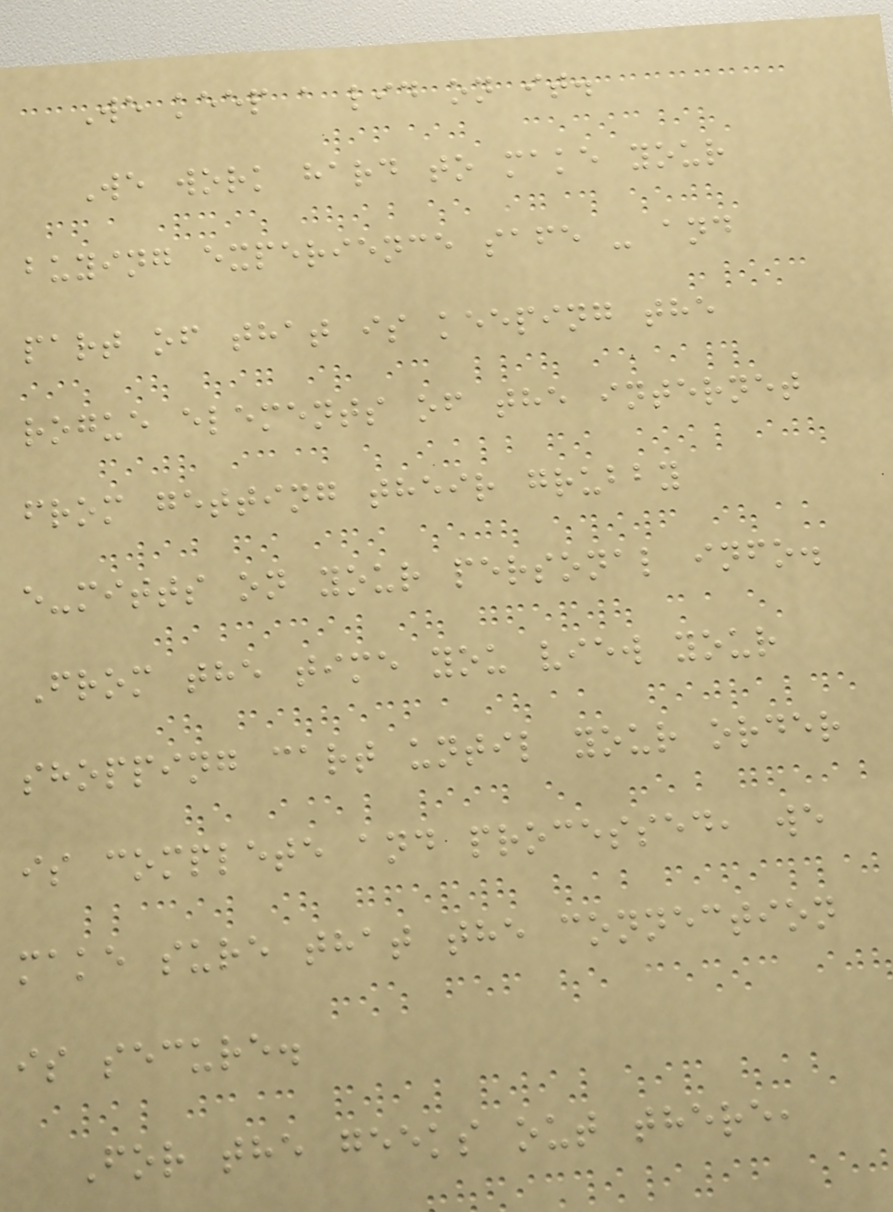We keep a lid on it.
We work hard to make your
buying experience safe - and
part of that is keeping the
rogue elements of the internet
from getting their grubby
e-mitts on your personal info.
From the time you view your
shopping cart until your order
is complete and processed, we
make sure that the connection
is secure.
For the geeks out there,
